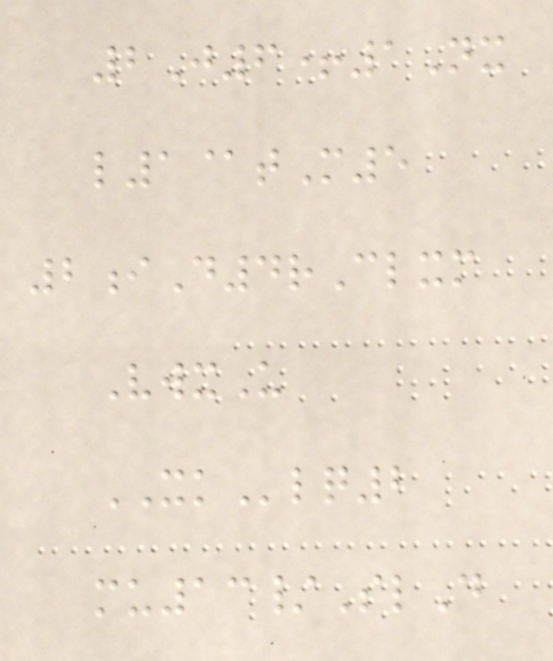2J6+1Nx
l1@tM5
2iD4rClxm
VwxU
XKlq2
mu13/SlD
